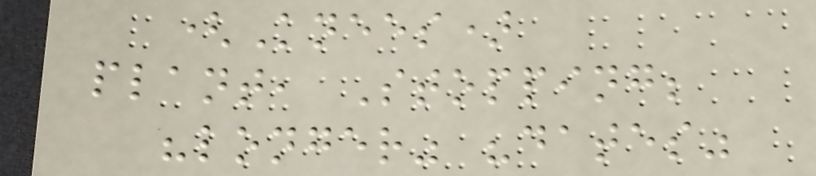(Knees)
plant, Stopping;
"longer" "dates"
